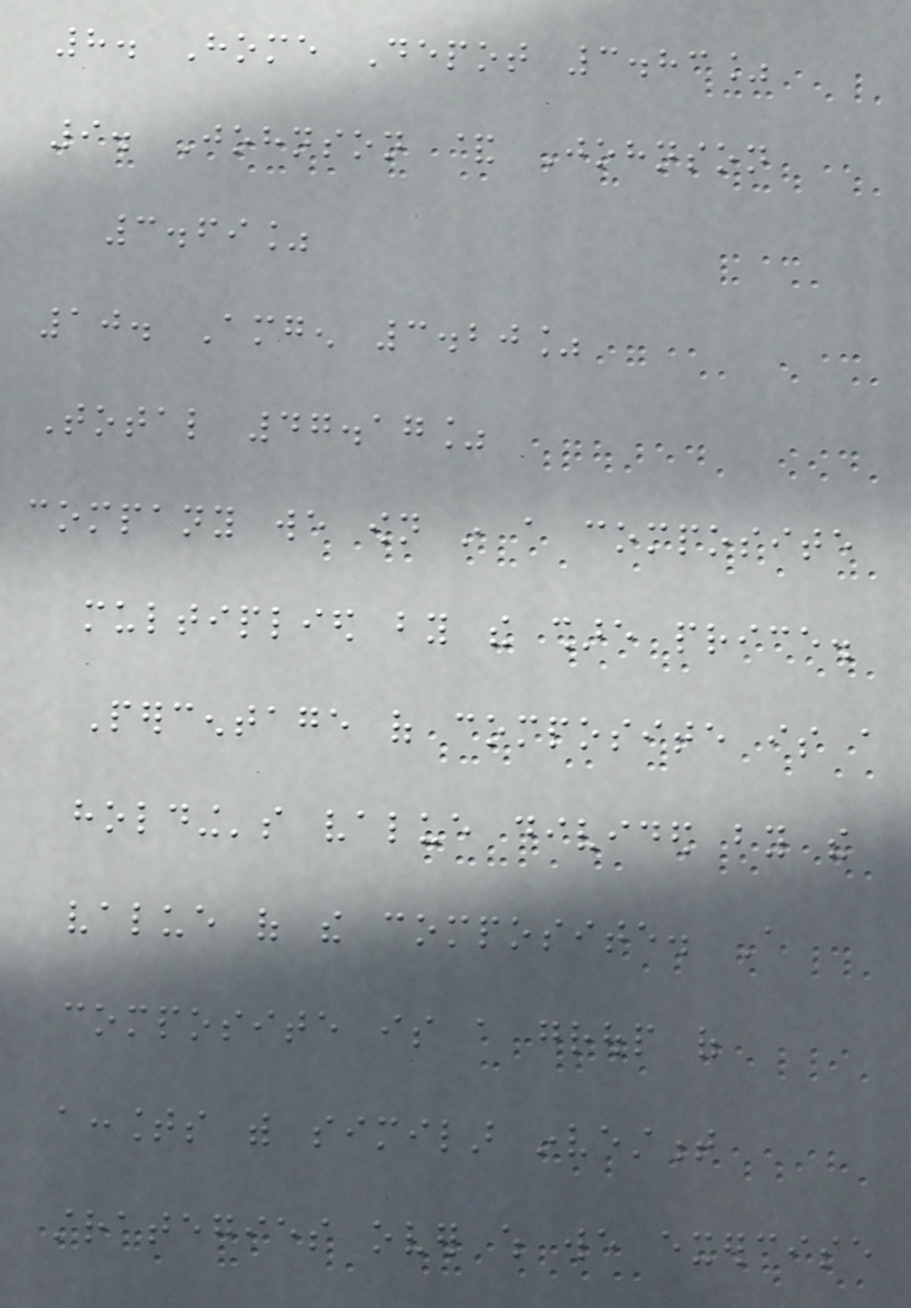8. Home Depot 3.83%
9. Johnson & Johnson
3.69%
10. Amgen 3.20%
Total 47.17%
company we own in a composite
multiplied by the share price.
Percentage of composite is a
holding's value divided by the
value of the composite. A
composite is a group of
accounts with similar investment
strategies over which we exercise
